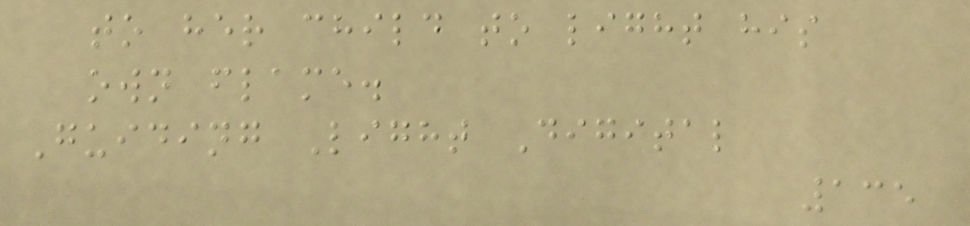to her child to light his
own flame.
Guiding Light Digital
135
